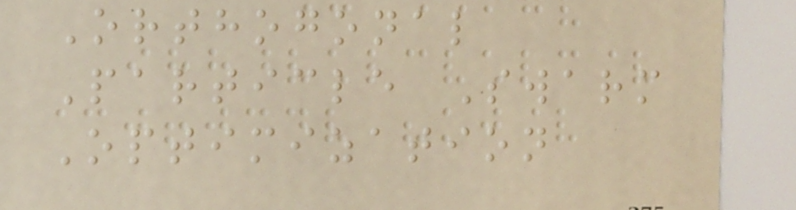Orthogonal
Particle Swarm
Optimization
